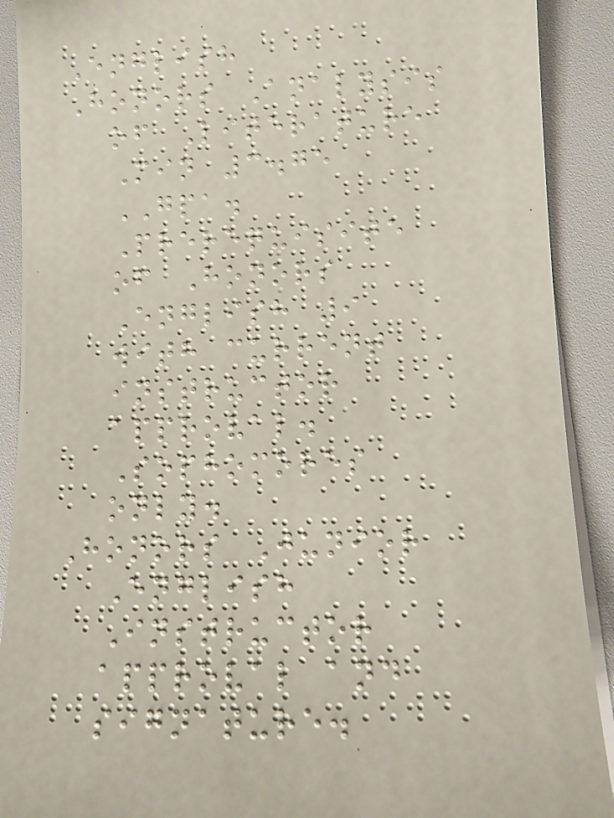English
Honors Analysis
of Literature
Min 3.75
GPA.
Prerequisite
of Honors
English 9
with current
instructor
approval.
Sophomores
only.
Honors Junior
English
Instructor
approval and
signature.
